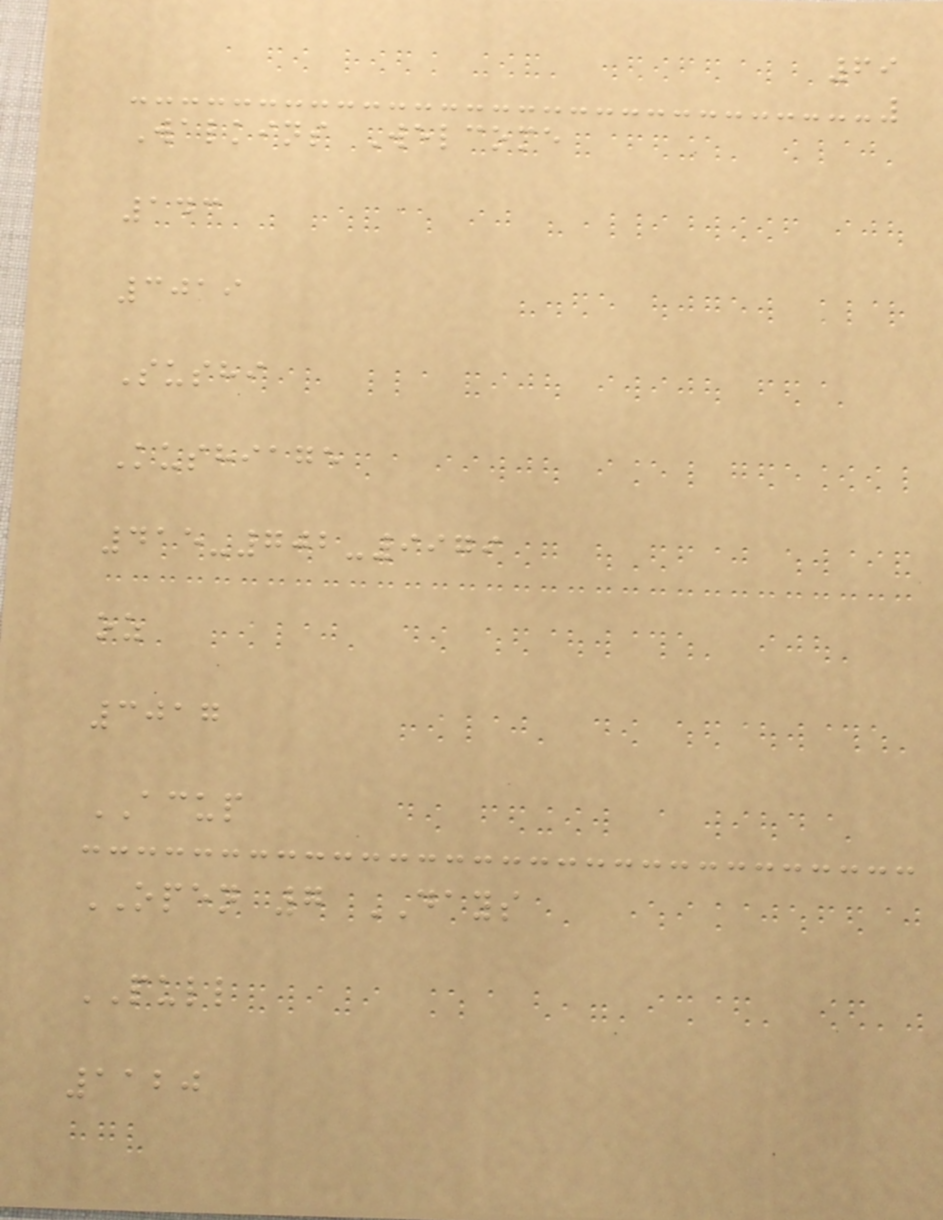69
Walkins Welcome
143
3019
Sushi
Kushiage
415-702-9979
oz
3017
ACUP
OPEN 7 DAYS
PULL
1120
